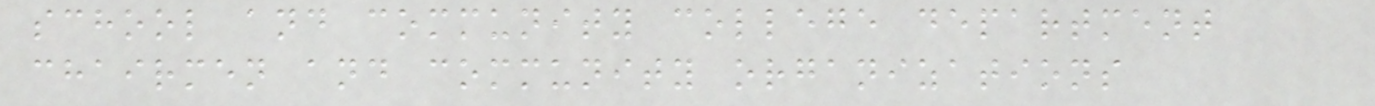school and community college department
chairmen and community organizations
